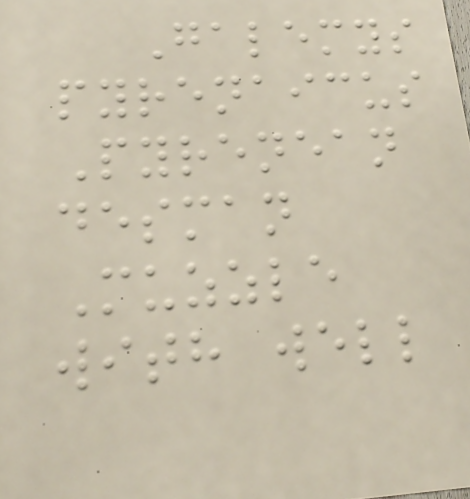Galemys
pyrenaicus
Pyrenean
desman
Muzzle
with well
